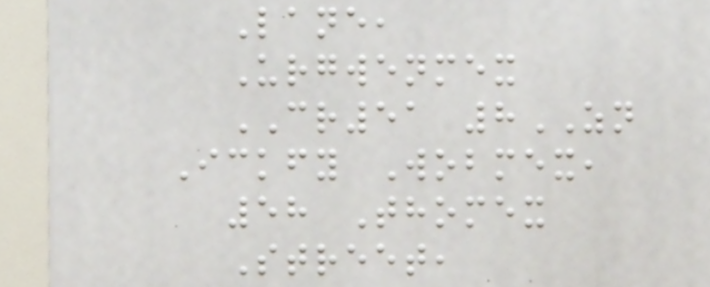Lane,
Urgwenmex
CR51 8ZN
Ickfy Wobmex,
58 Thomex
Street,
